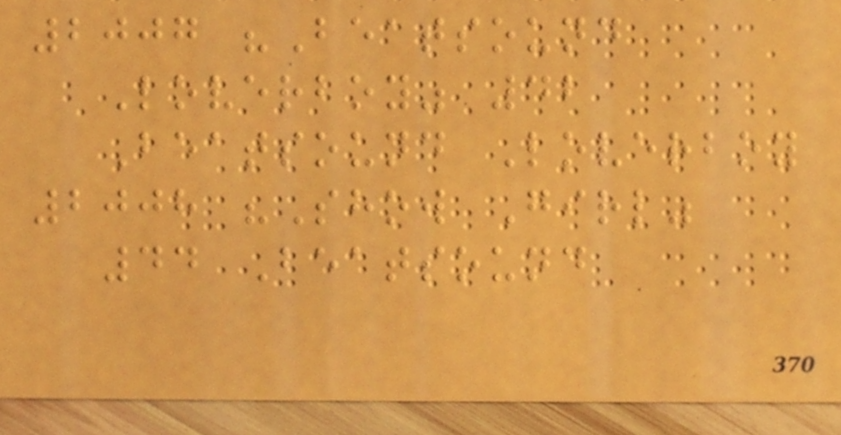2007 "Beatsound
Loverboy" 42
Beatsound Loverboy
2008 "Show Girl"
44 Beatsound
